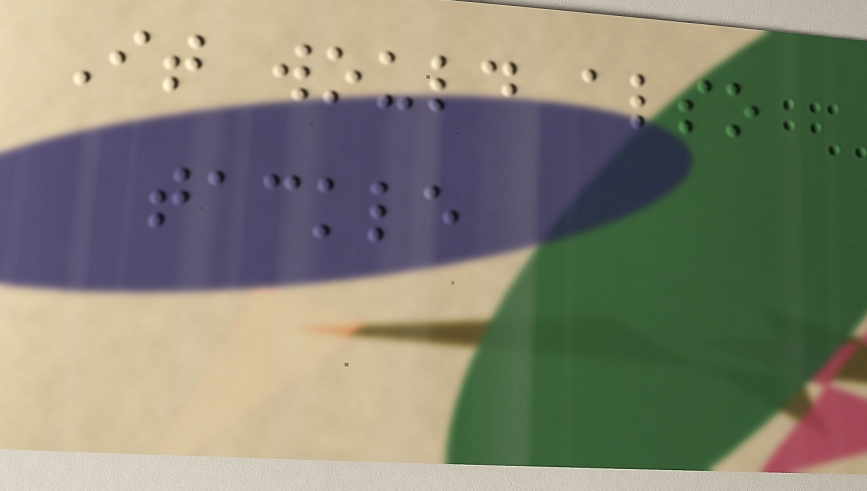It would also
tackle
